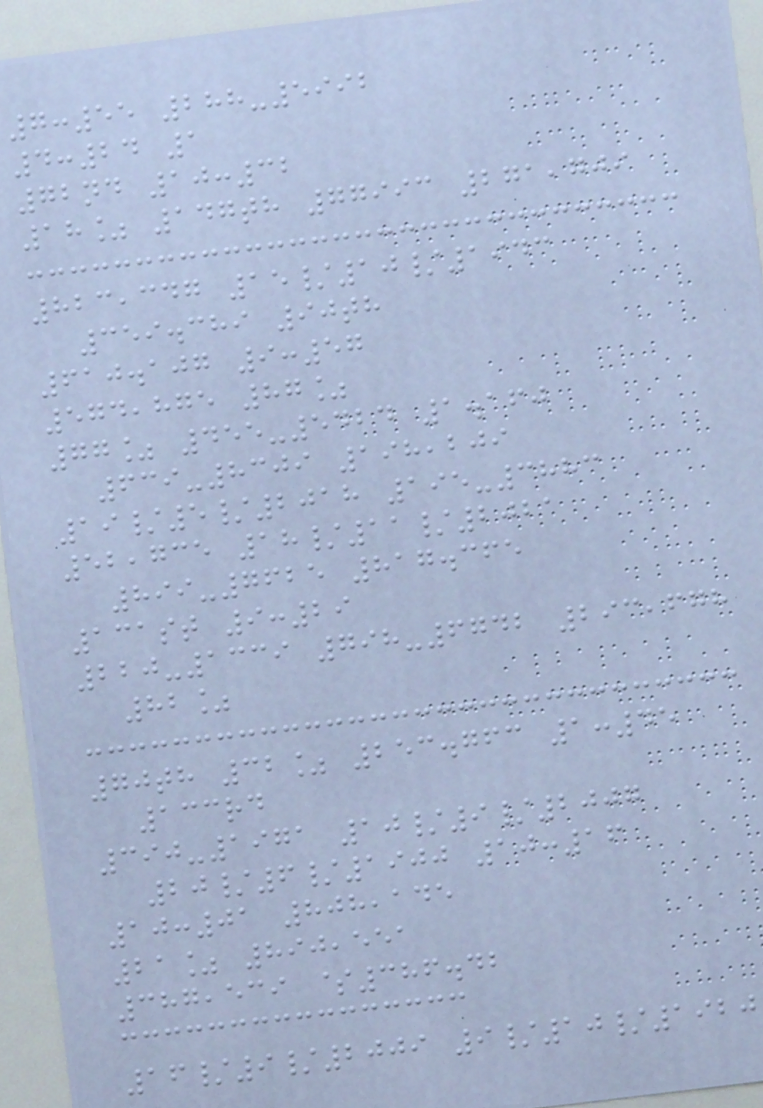7:55 288-5992
4:24 1
72nd 10:32
18% 147th 77993 271,709
823,347 15/10/1943
359.389 90th
610.107 9:57
574,875 87%
77% 455-5424 1.160
639-8309 198,209
19/5/2018 195-3883
52,735 18/11/2021
899-7625 817.365
131st 9:29
220-1339 798-6742 293,678
82%
70th 32% 253.763 1:45
133rd
390-1971 10/9/2007
20/6/1900 10:16
10:01 808,145
21% 890,551
387,539 $386.42
16/9/2009 9/10/1920
